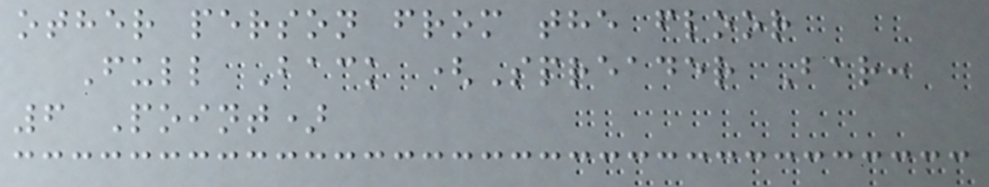other person from the floor
Full Back (Spreader Bar:
6 Point)
